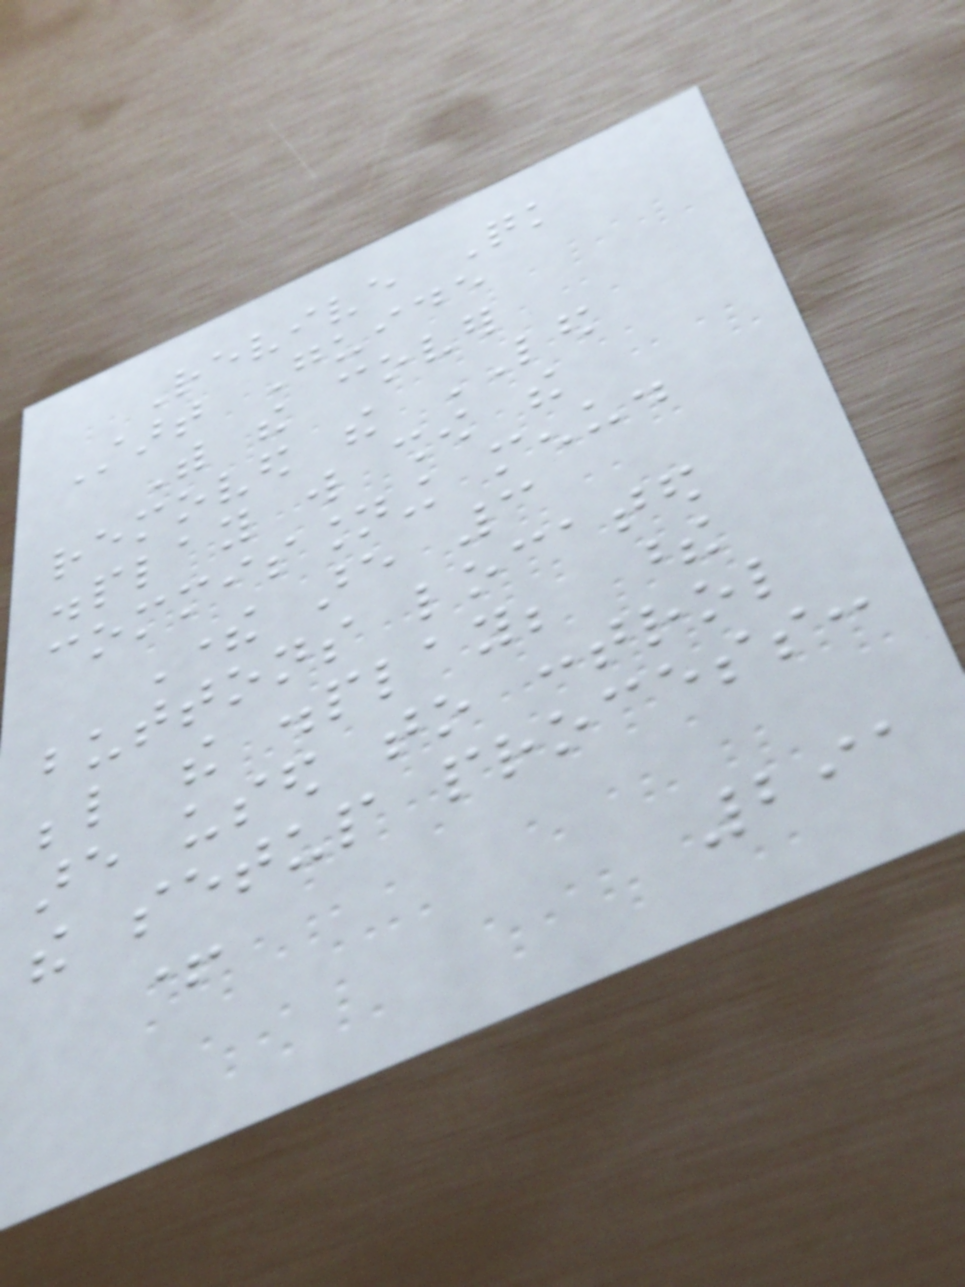Revive Quick
Start Guide
With the cover
removed the LED
display will show the
commissioning menu.
There are 3
buttons located
below the display; these
are used to control
the setup process:
+
291
